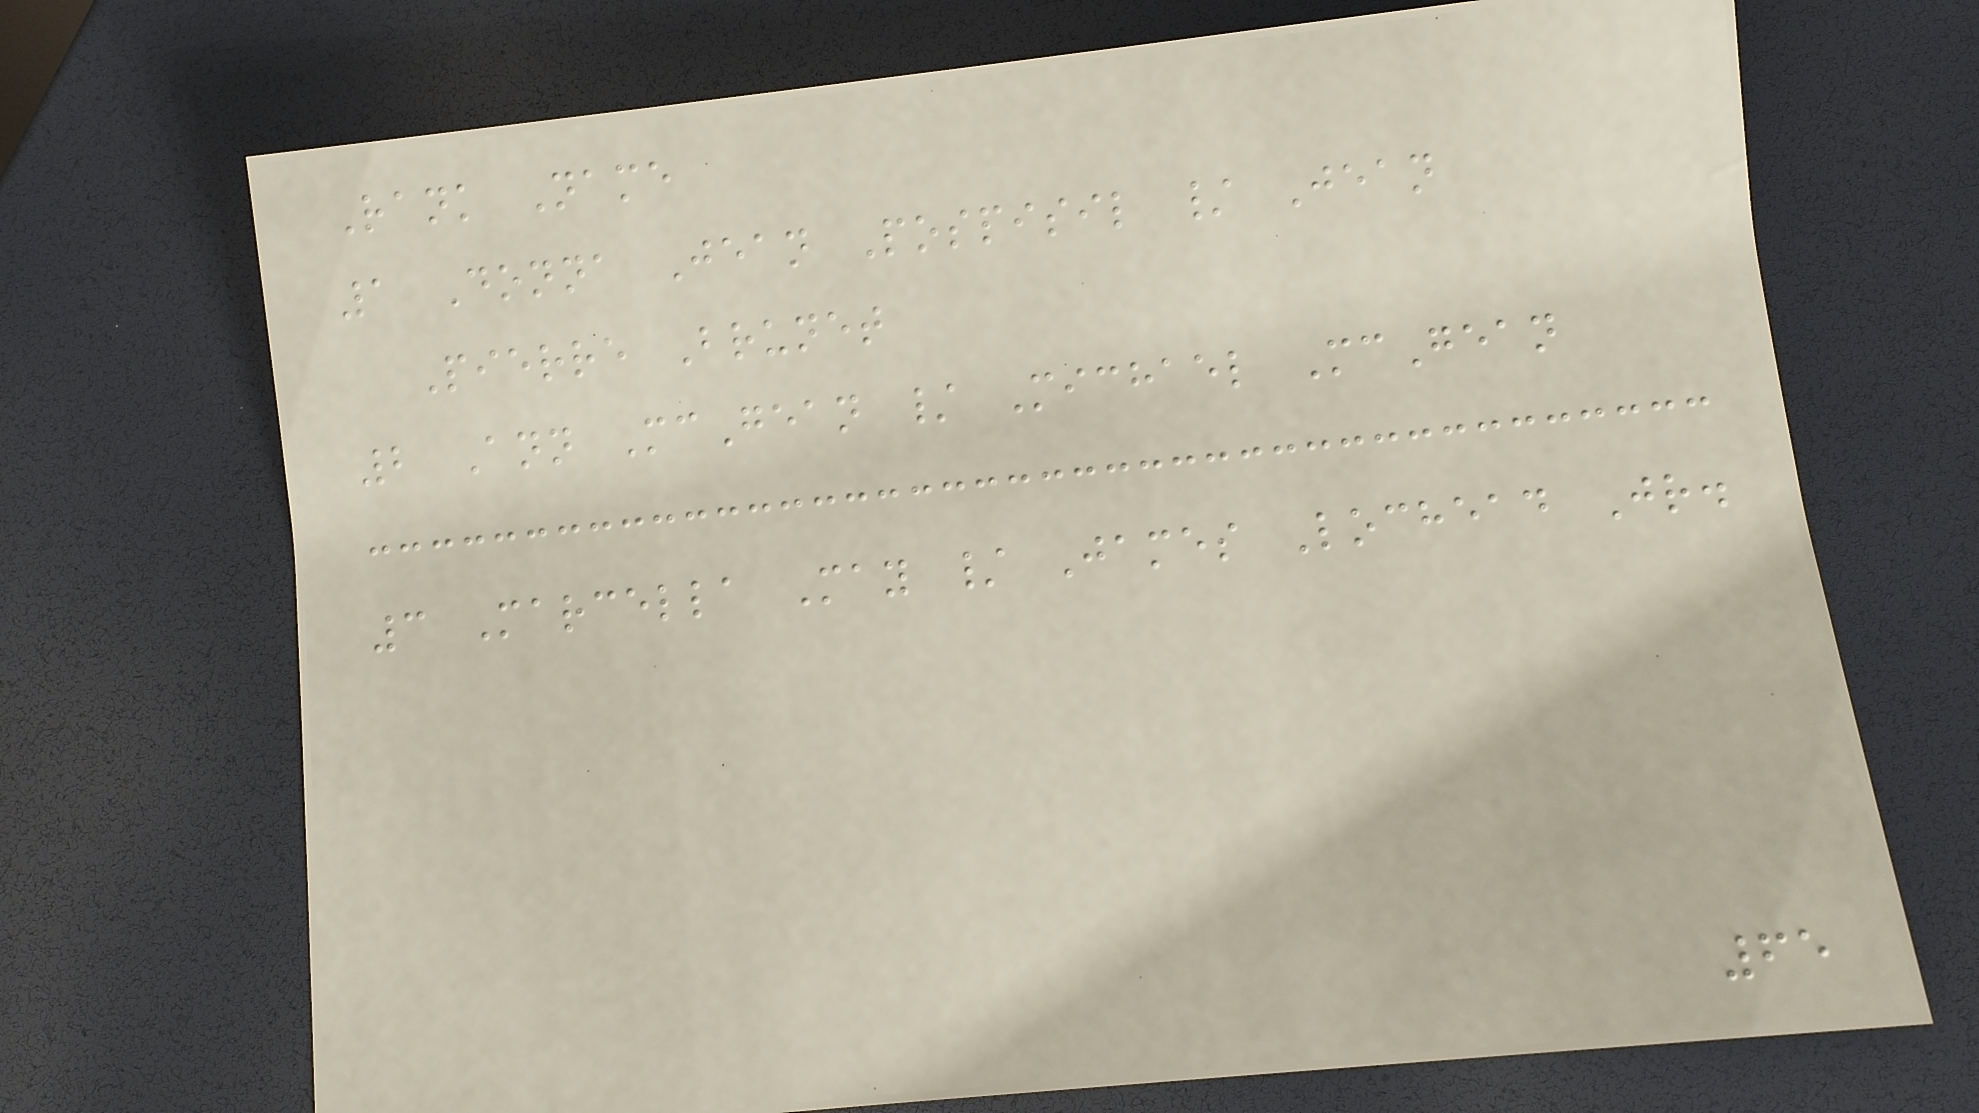Rank Name
1 Donna Jean Pospisil / Jean
Pierre Brunet
2 Ann McGean / Michael McGean
3 Marcella May / James Lochead Jr.
65
